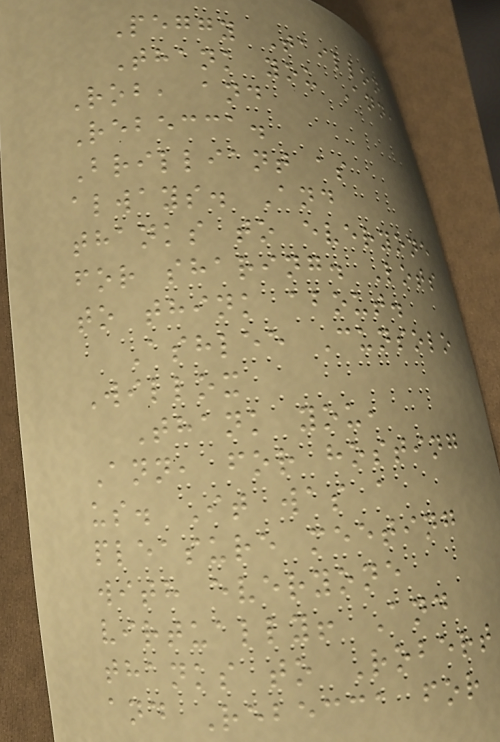Peggy Taillon
Thank you Ann,
Rob, and
Rebecca.
Brilliant as
always. And
thanks to everyone
for sharing. Lots
to think about.
Ashlee Cunsolo
Willox
Thank you,
Ann, for hosting
us. It was a
pleasure meeting
with everyone
virtually! And
thanks to Robert
and Rebecca for
